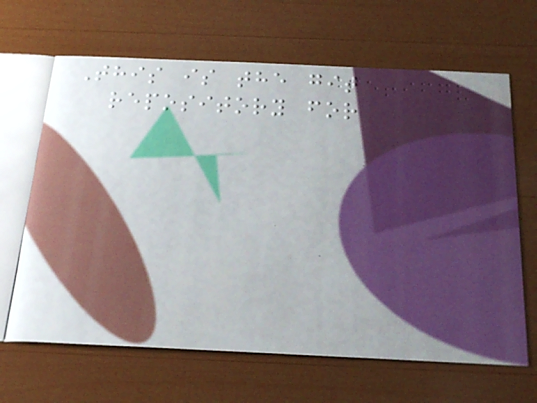This is the git
repository for
